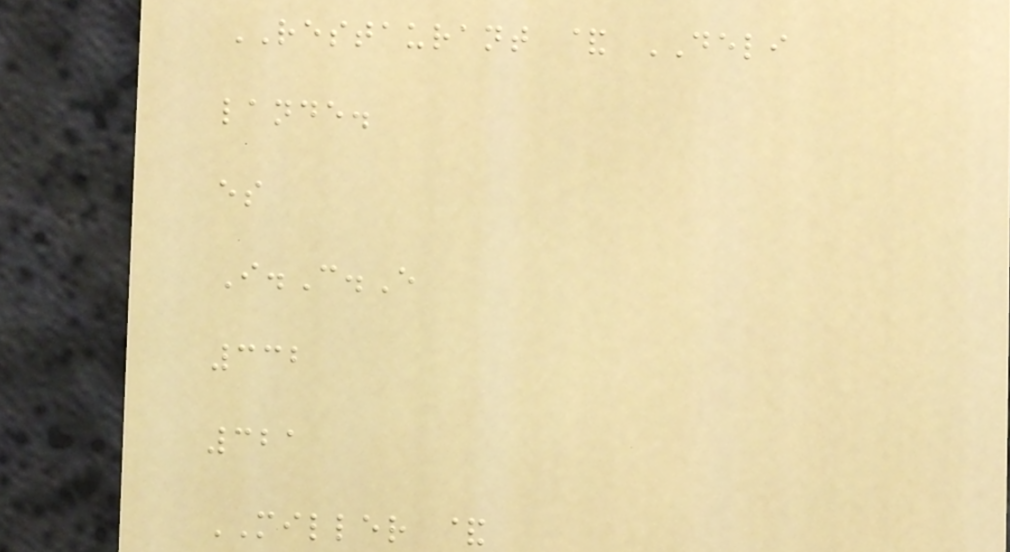RESTAURANT & DELI
lande.
es
I.C.E
332
321
MILLER &
